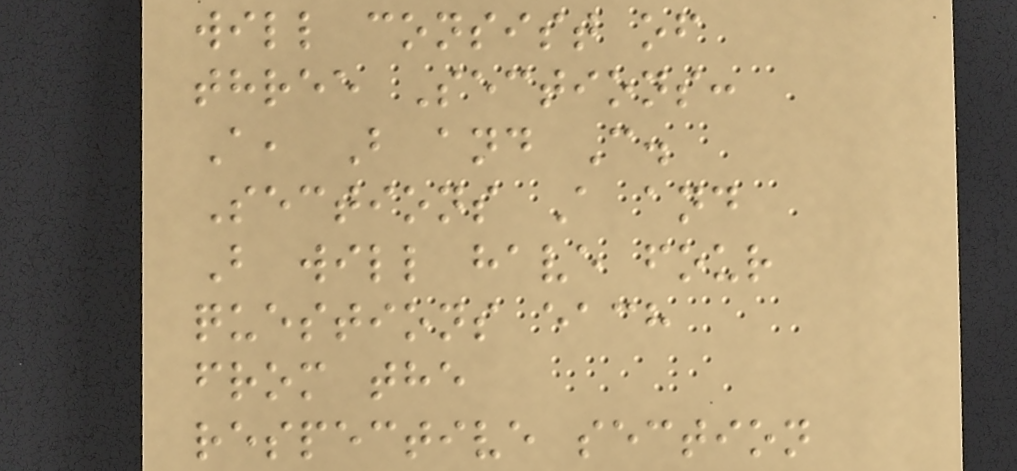will consist of
three Sections:
A, B and C.
Sections A and
B will have four
questions each
from the
respective section
